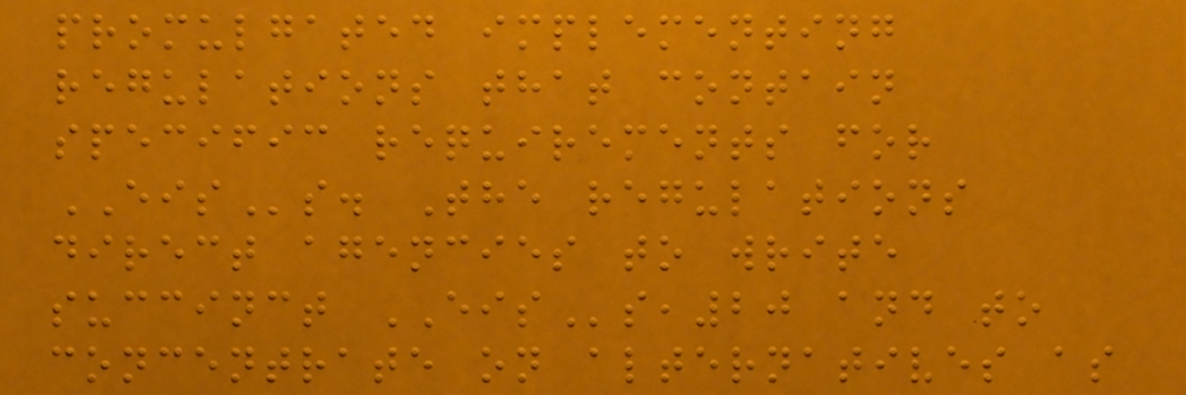promulgated implementing
regulations that contain
specific requirements for
EISs. The regulations
direct agencies to write
succinct EISs,20 and to
concentrate on alternatives as
